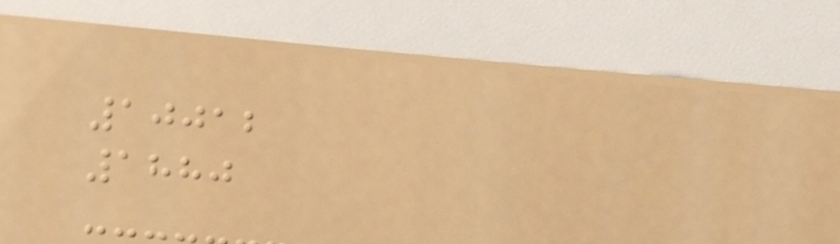10012
1880
